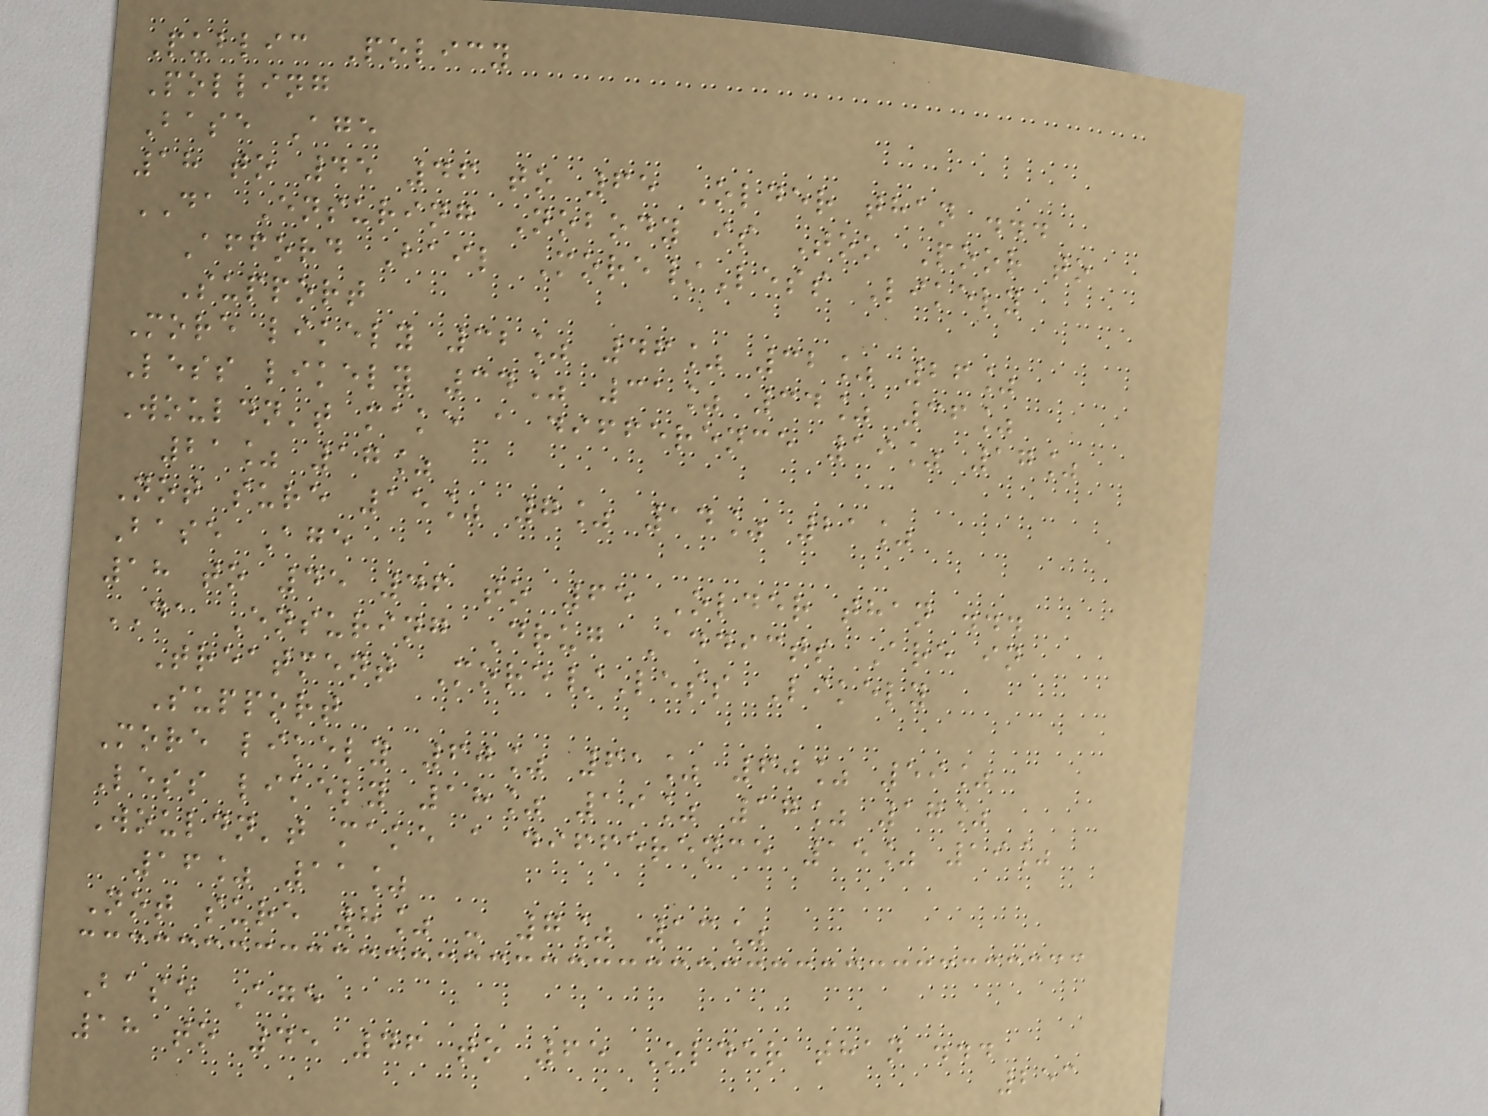Public Policy
Polling
Base Age
18 to 45 46 to 65 Older than ...
DA Ensuring Nobody is Too Poor to
Afford Bail More/Less Likely
Support
More likely 32% 46% 32% 26%
Less likely 34% 31% 34% 36%
Wouldn't make a difference 19% 17%
21% 17%
Not sure 15% 7% 14% 21%
Base Age
18 to 45 46 to 65 Older than ...
DA Ensuring Drug Addicts Are in
Treatment More/Less Likely
Support
More likely 60% 61% 60% 59%
Less likely 18% 19% 17% 17%
Wouldn't make a difference 15% 19%
16% 11%
Not sure 8% - 7% 13%
Base Age
18 to 45 46 to 65 Older than ...
253
